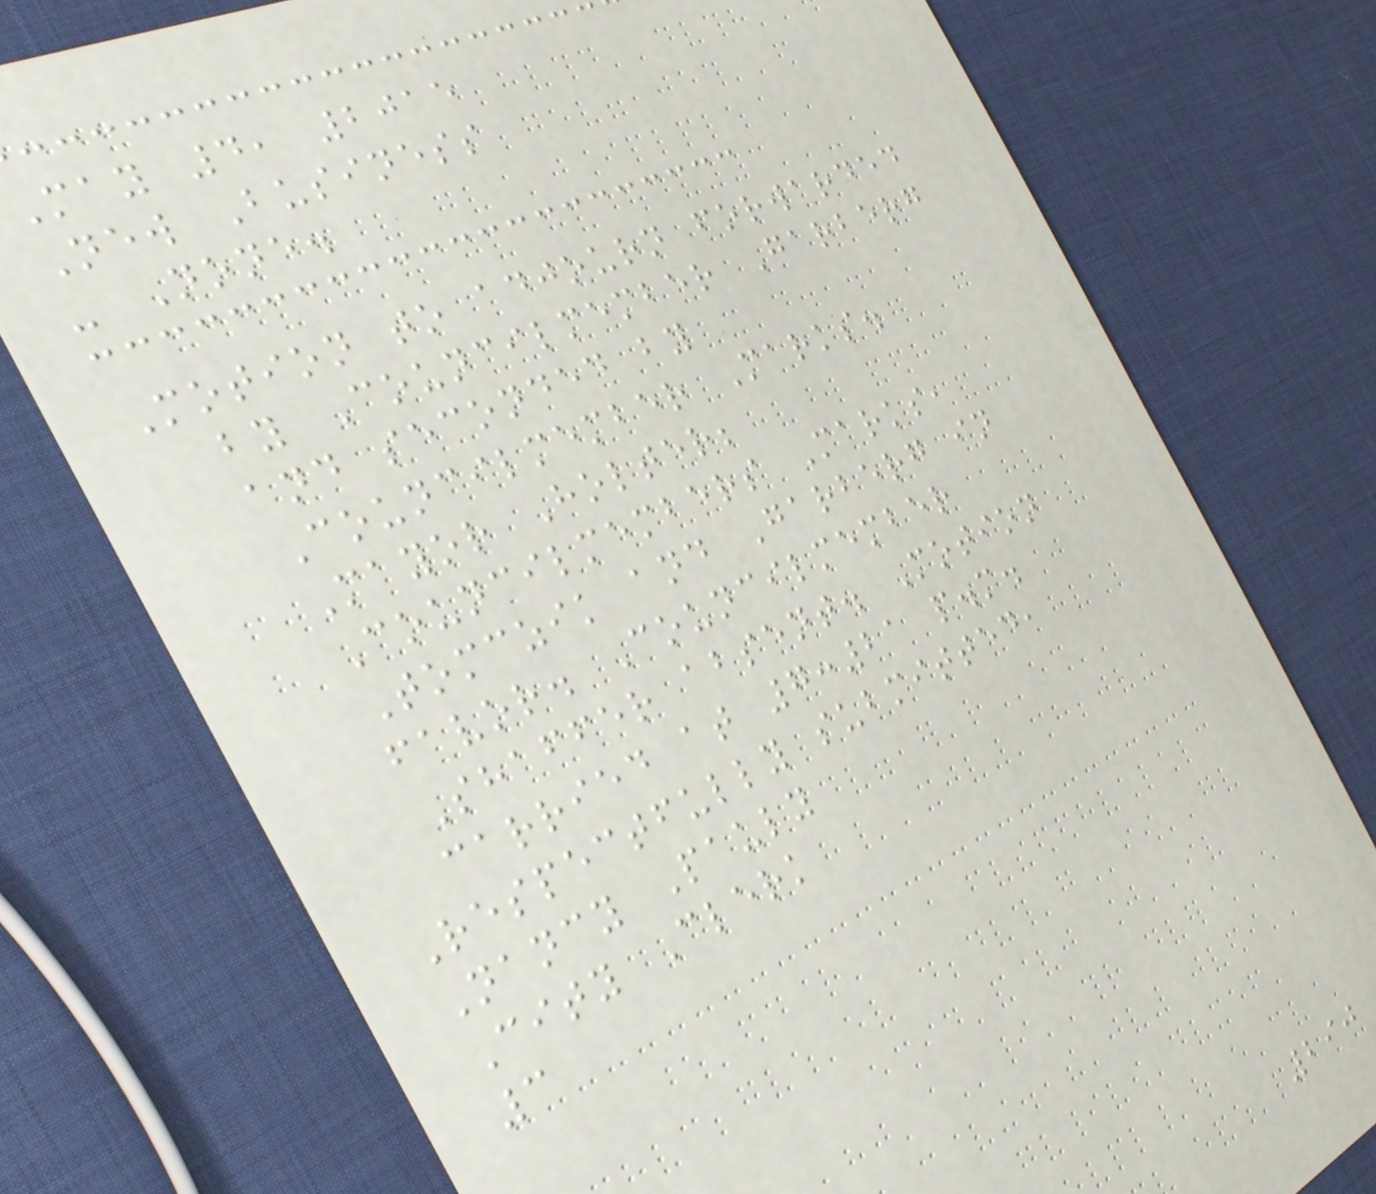May 4, 2015
New Business
- None.
Motion to adjourn forwarded
by Councilmember Garberg
and seconded by
Councilmember Marks.
Mayor Holter;
Councilmembers Marks,
Tomczik and Garberg in
favor. Councilmember
Shaffer absent. Motion
carried at 7:21 p.m.
Respectfully submitted,
Nancy Pauly
City Clerk
3
290
